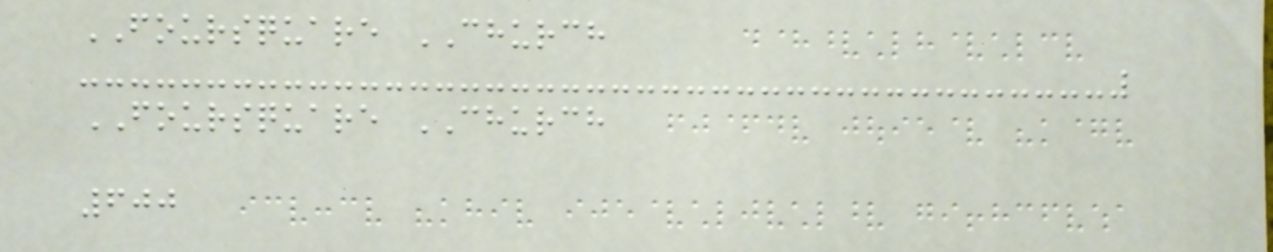FOURSQUARE CHURCH
FOURSQUARE CHURCH
600
